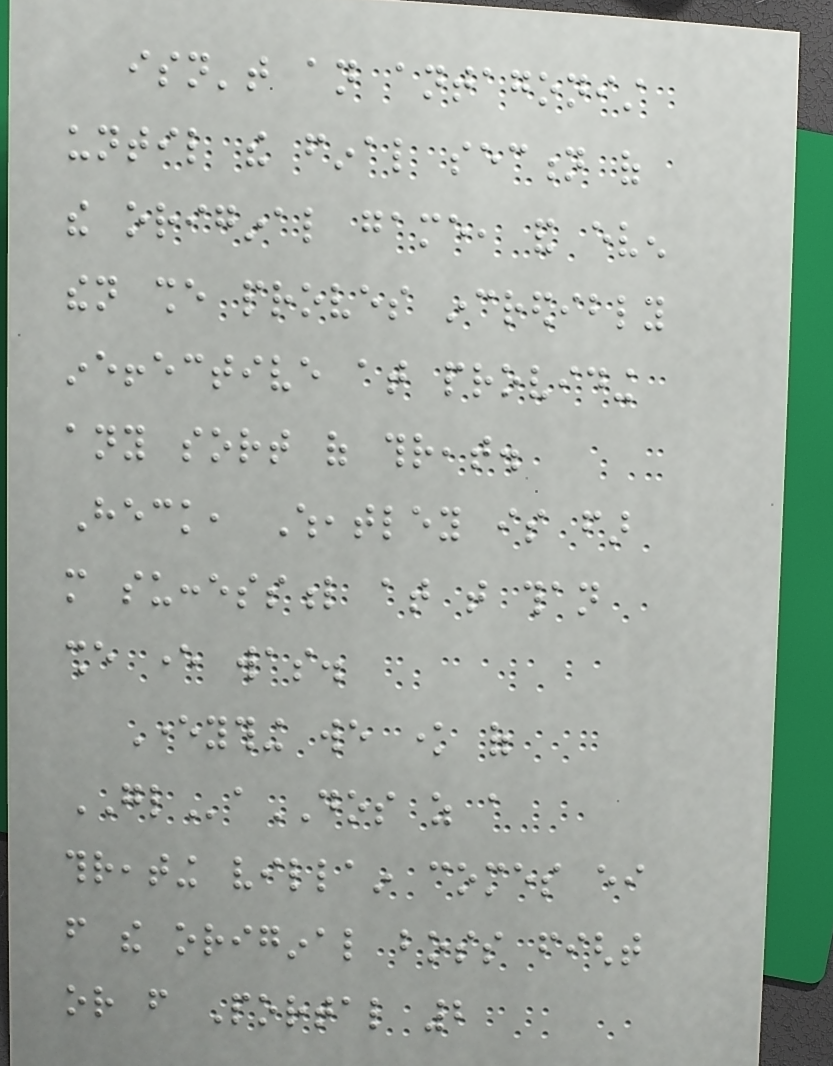isn't an antagonist
until the final section of
the original game, and even
then she proves incredibly
ineffective at providing
any sort of threat.
Heck, Wheatley is far
more successful at that than
she ever was.
Everything we know of
GLaDOS as a
threating villain comes either
from the original boss fight
or from Portal 2
